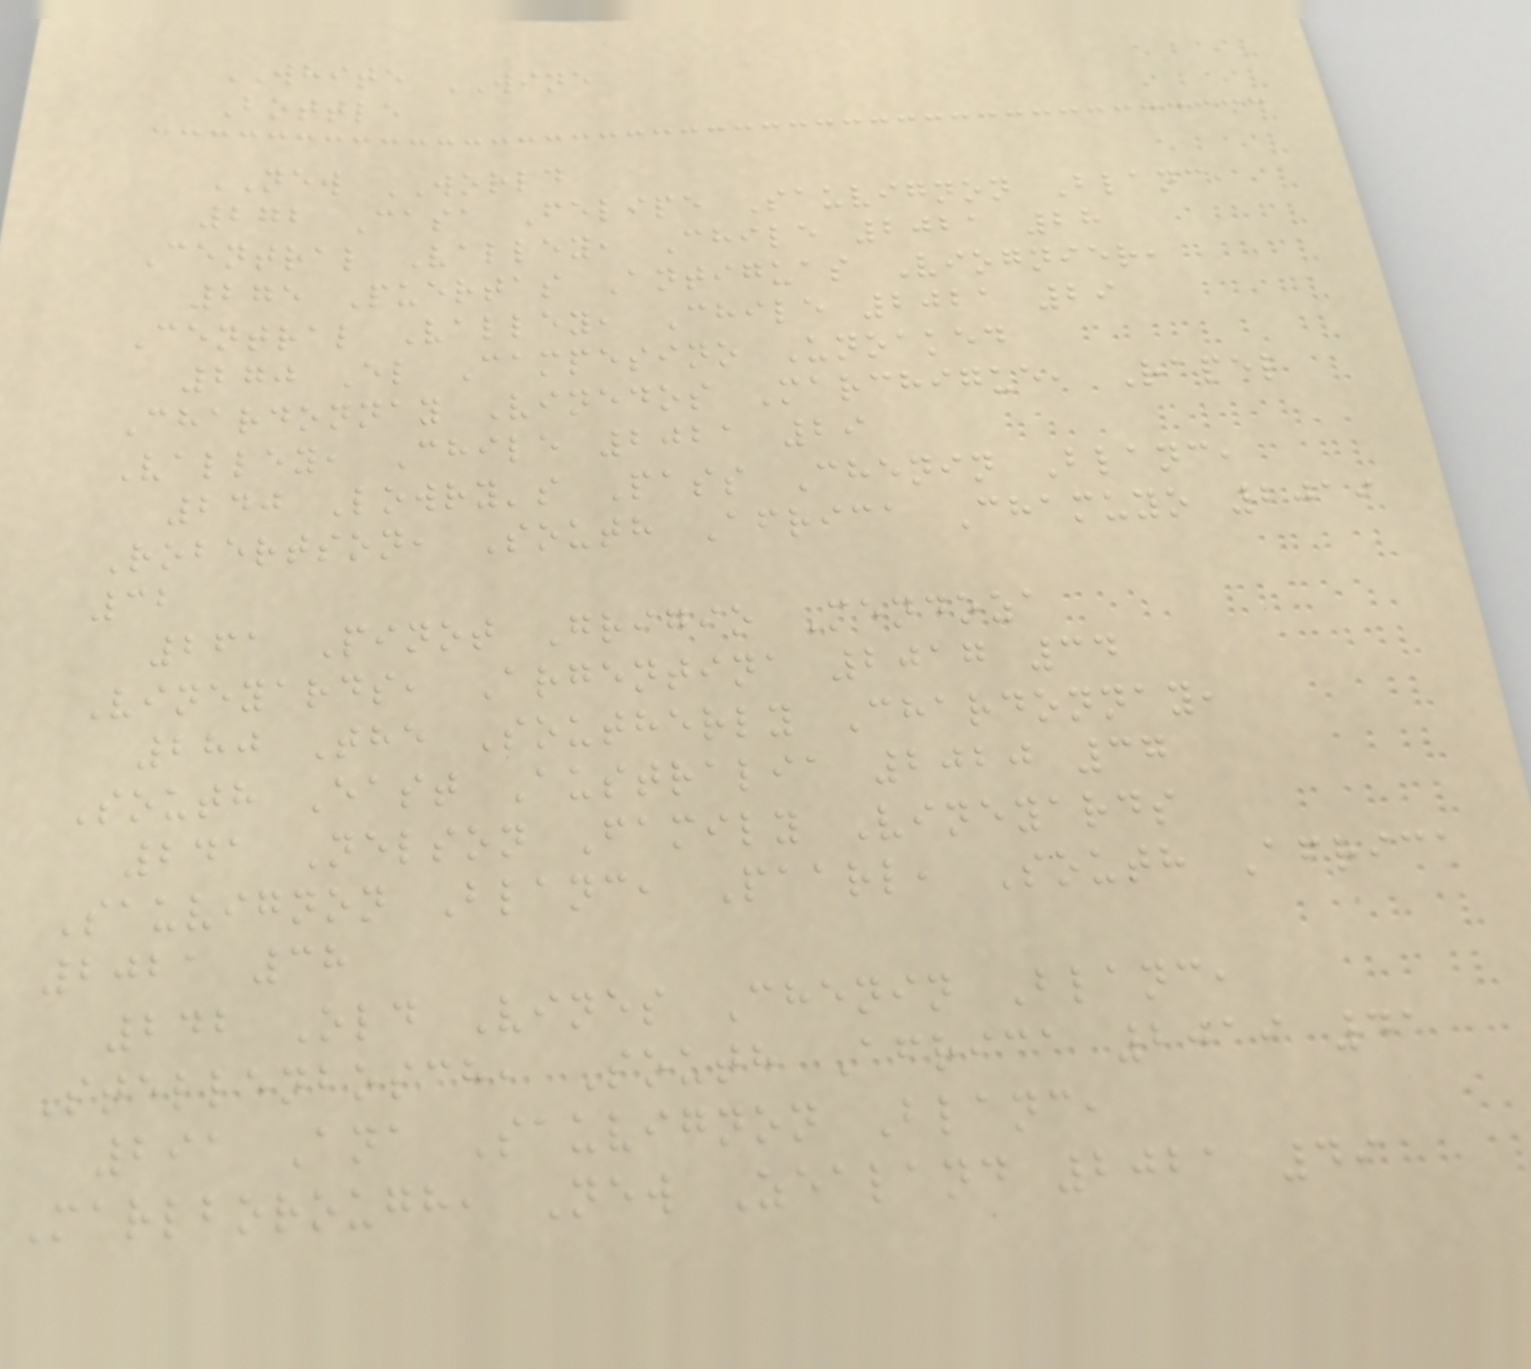WHITE WINE
Bottle
NEW WORLD
272 Casa Felipe Sauvignon Blanc,
Central Valley, Chile 2021 28
275 Puertas Antiguas Viognier,
Central Valley, Chile 2021 29
270 El Campesino Unoaked
Chardonnay Vinedos Marchigue, Rapel
Valley, Chile 2021 29
240 Lowry's Pass Chenin Blanc,
Robertson, South Africa Chamuyo 2019
32
261 Pinot Grigio Mendoza
Vineyards, Argentina 2017 34
280 The Southerly Chardonnay,
South East Australia 2020 37
241 Nelson Family Vineyards
Sauvignon Blanc, Paarl, South Africa
2021 38
242 Old Vines Chenin Blanc,
Stellenbosch, South Africa 2019 41
291 Ana Sauvignon Blanc,
Marlborough, New Zealand 2021 49
